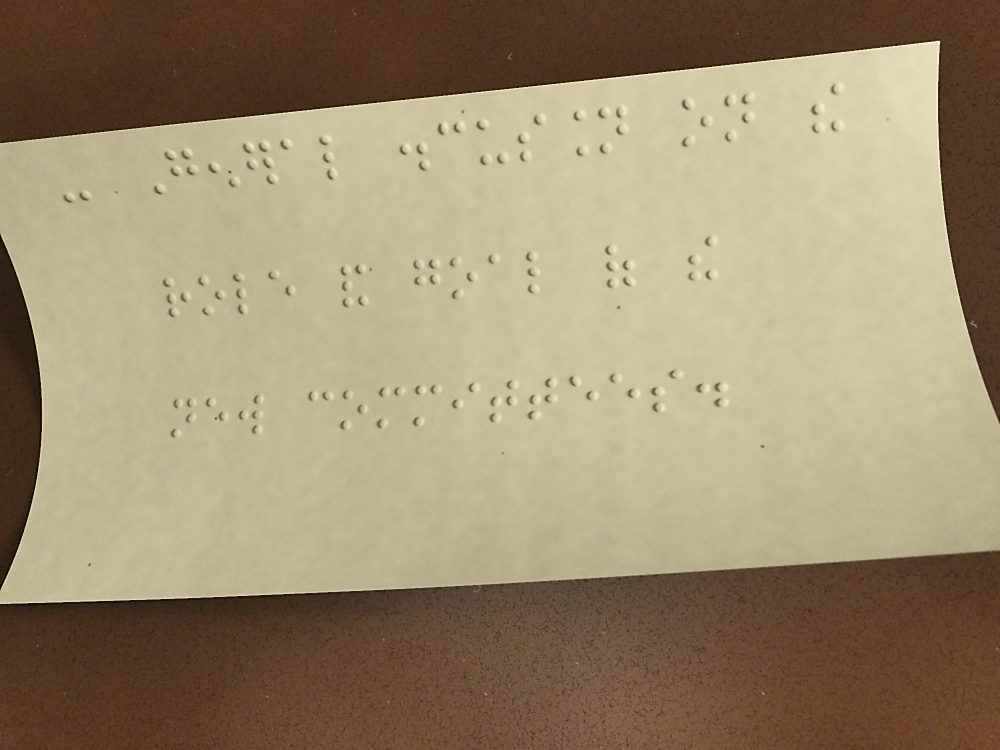- General discussion on the
role and goal of the
new committees.
